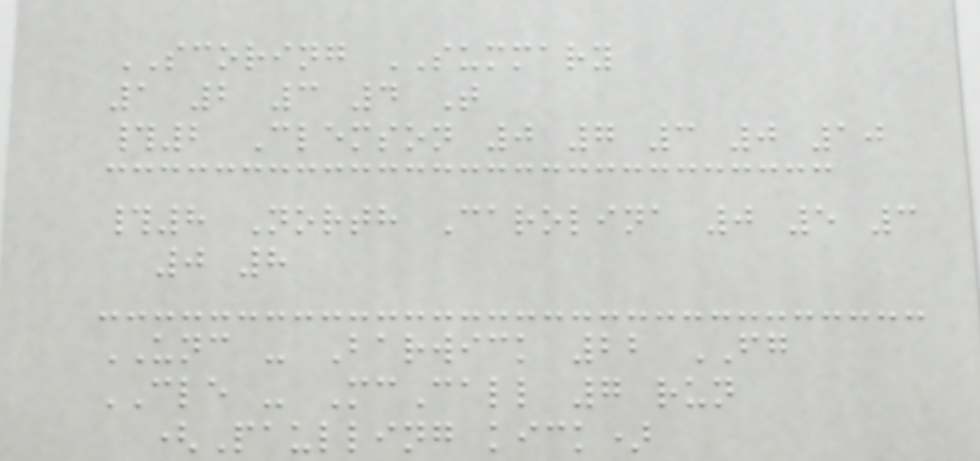SCORING SUMMARY
1 2 3 4 T
#2 Clemson 0 7 3 0 10
#8 North Carolina 0 5 3
0 8
UNC - Barwick 22 FG
CLE - McCall 7 run
(Paulling kick)
